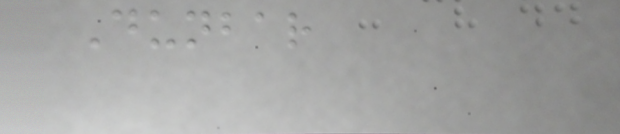Dunbar
